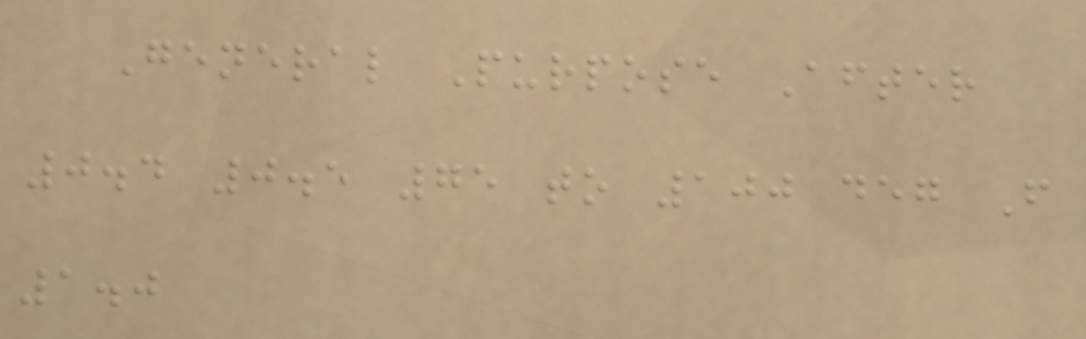General Purpose After
0.4 0.5 75 to 100 deg F
1.0
